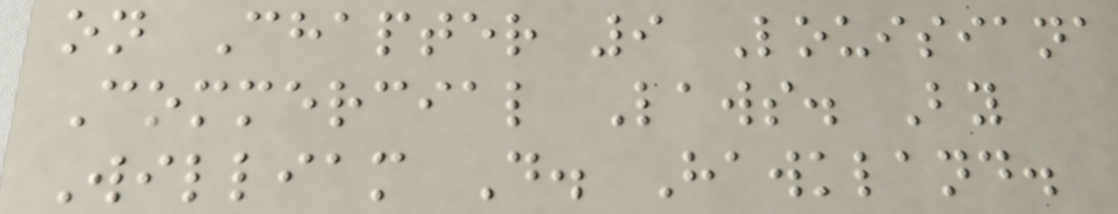on Chapter 9 Louisiana
Commercial Laws. By
William D. Hawkland.
